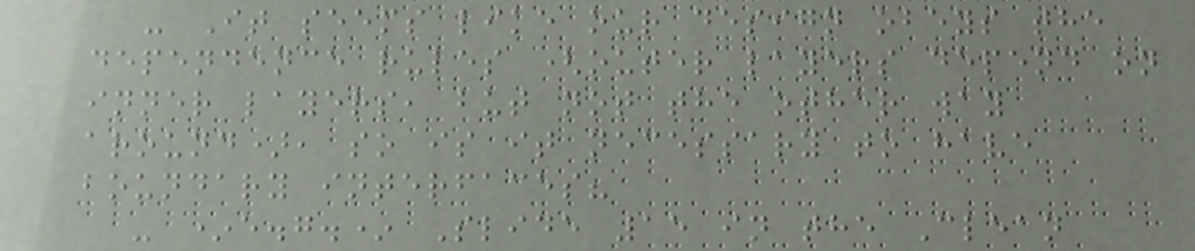- It seems like our design obeys the
dependence rules (outer layers depend on
inner layers, but not the other way
around), so is it necessary to have
boundary interfaces?
- *e.g.* Slide 15 in the Clean
